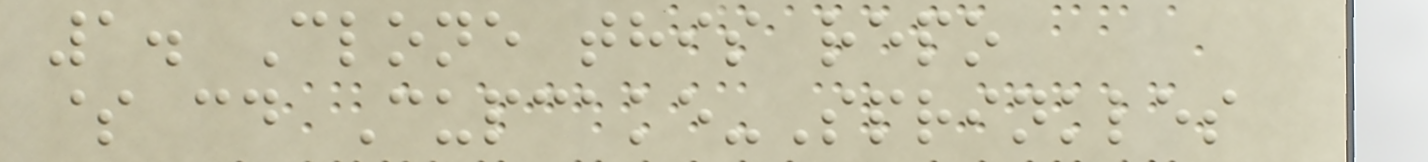1. Clone this repo
$ cd Cupcake-Sprinkles
